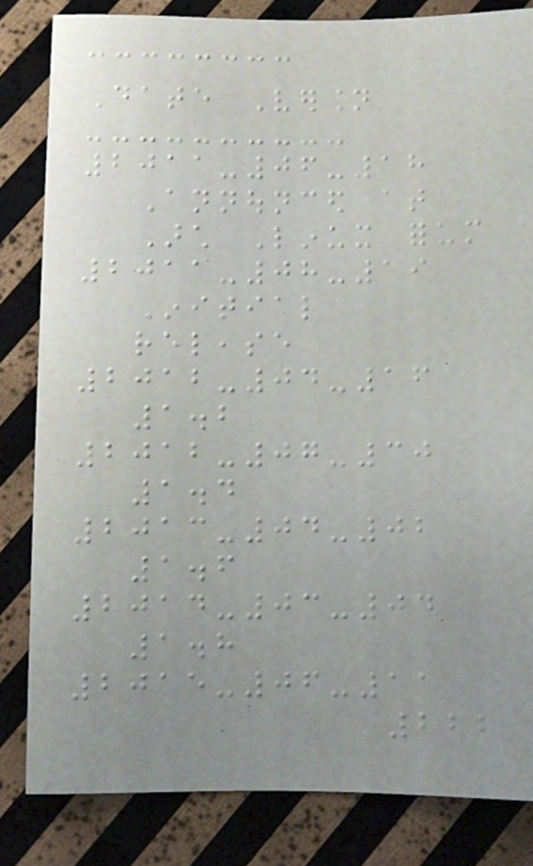Date Version
2011-06-18
Announced at
Arch Linux forum
2011-08-19
Initial
release
2012-04-16
1.2
2012-07-30
1.4
2013-04-02
1.6
2014-03-04
1.8
2015-06-11
222
